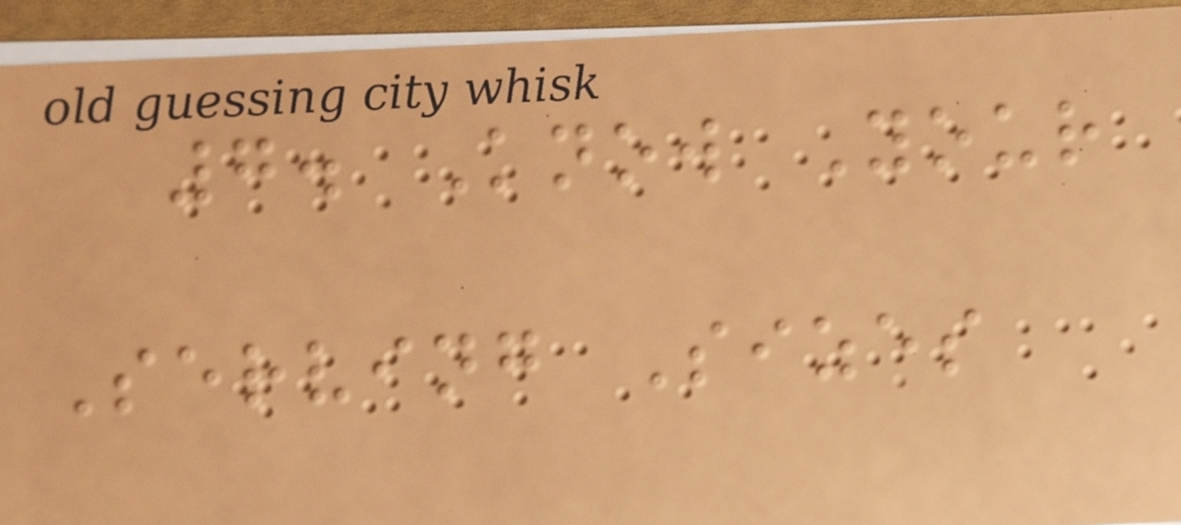7. Know Your
Serving Sizes
